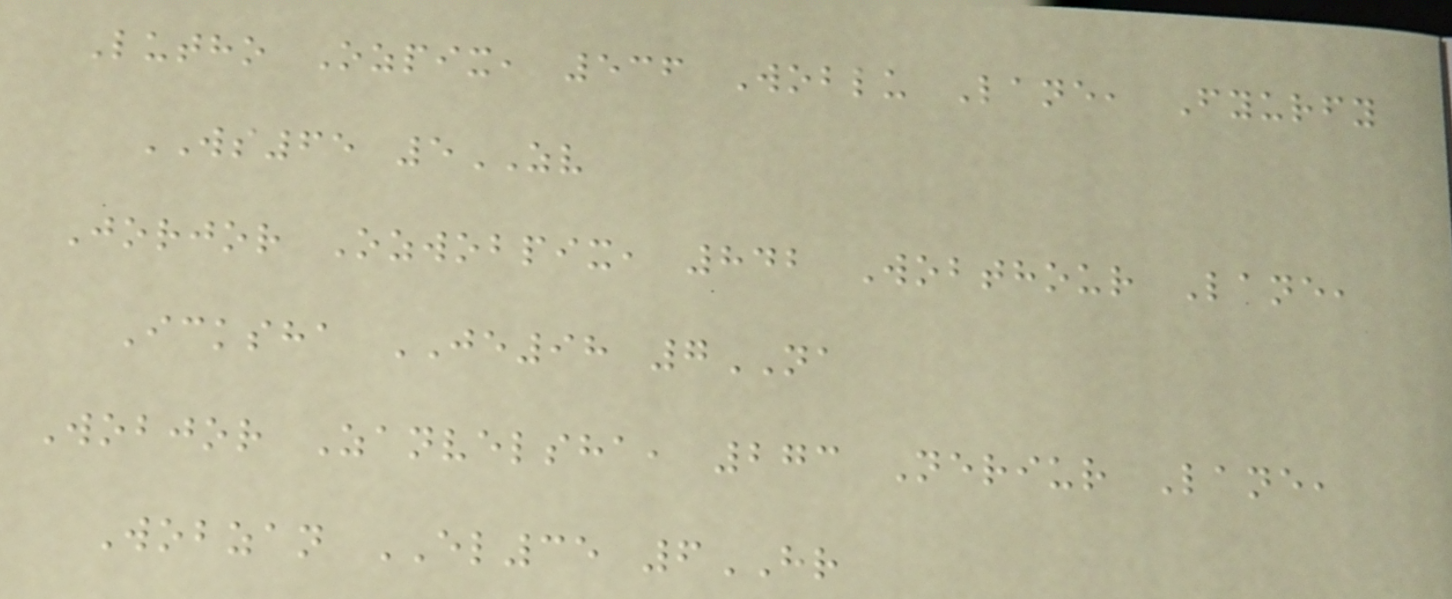Lutho Ozpix, 536 Woblu Lane, Fyurfy
WS65 5ZV
Jorjor Ozwobpix, 842 Wobthour Lane,
Icksha JE98 7NA
Wobjor Zanvelsha, 273 Neriur Lane,
Wobzan EL35 6HR
